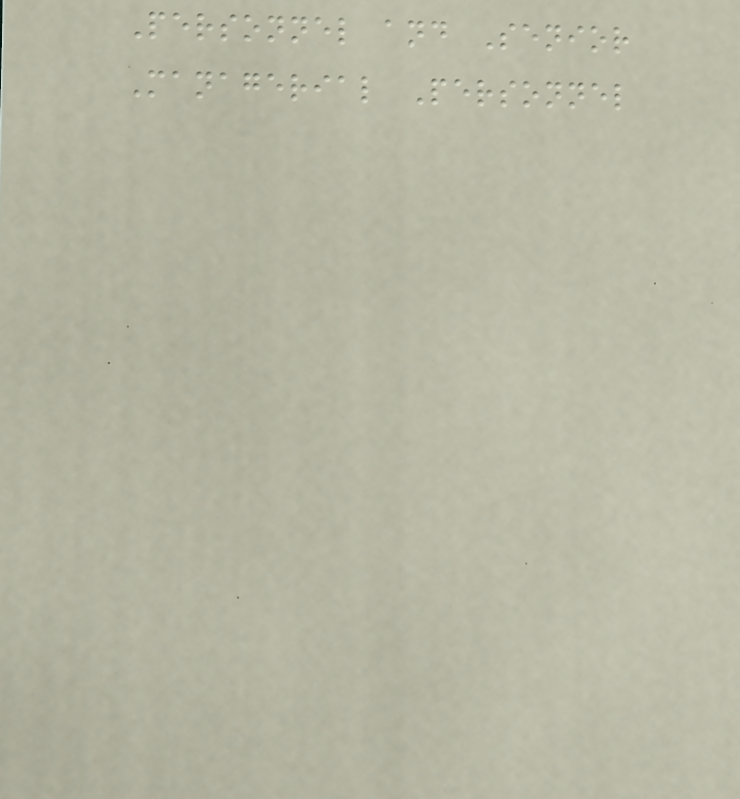Personnel and Senior
Managerial Personnel
